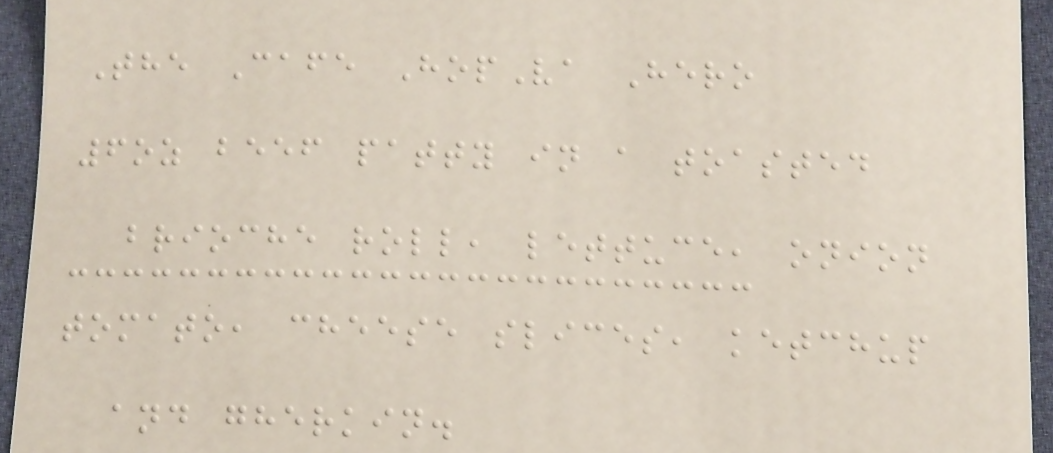The Cafe HopVa Hero
6oz beef patty in a toasted
brioche roll, lettuce, onion
tomato, cheese slices, ketchup
and gherkin.
